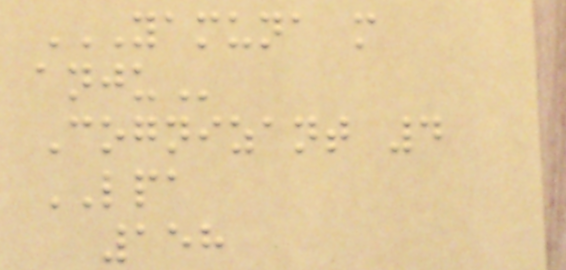YAMUNA M
ANJU
Cognizant 4
LPA
158
